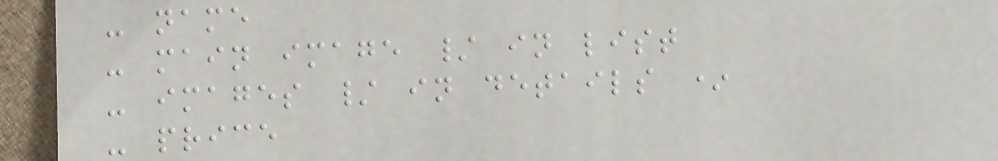- name
- main image / in list
- images / in details *
- price
